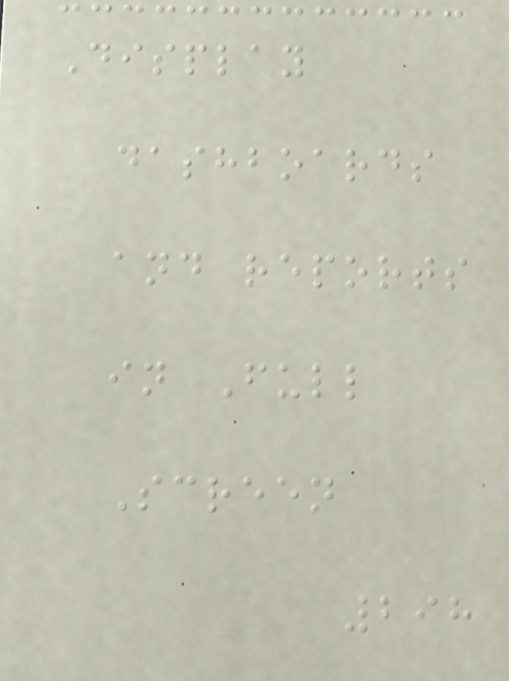Display
dashboards
and reports
in Full
Screen
298
